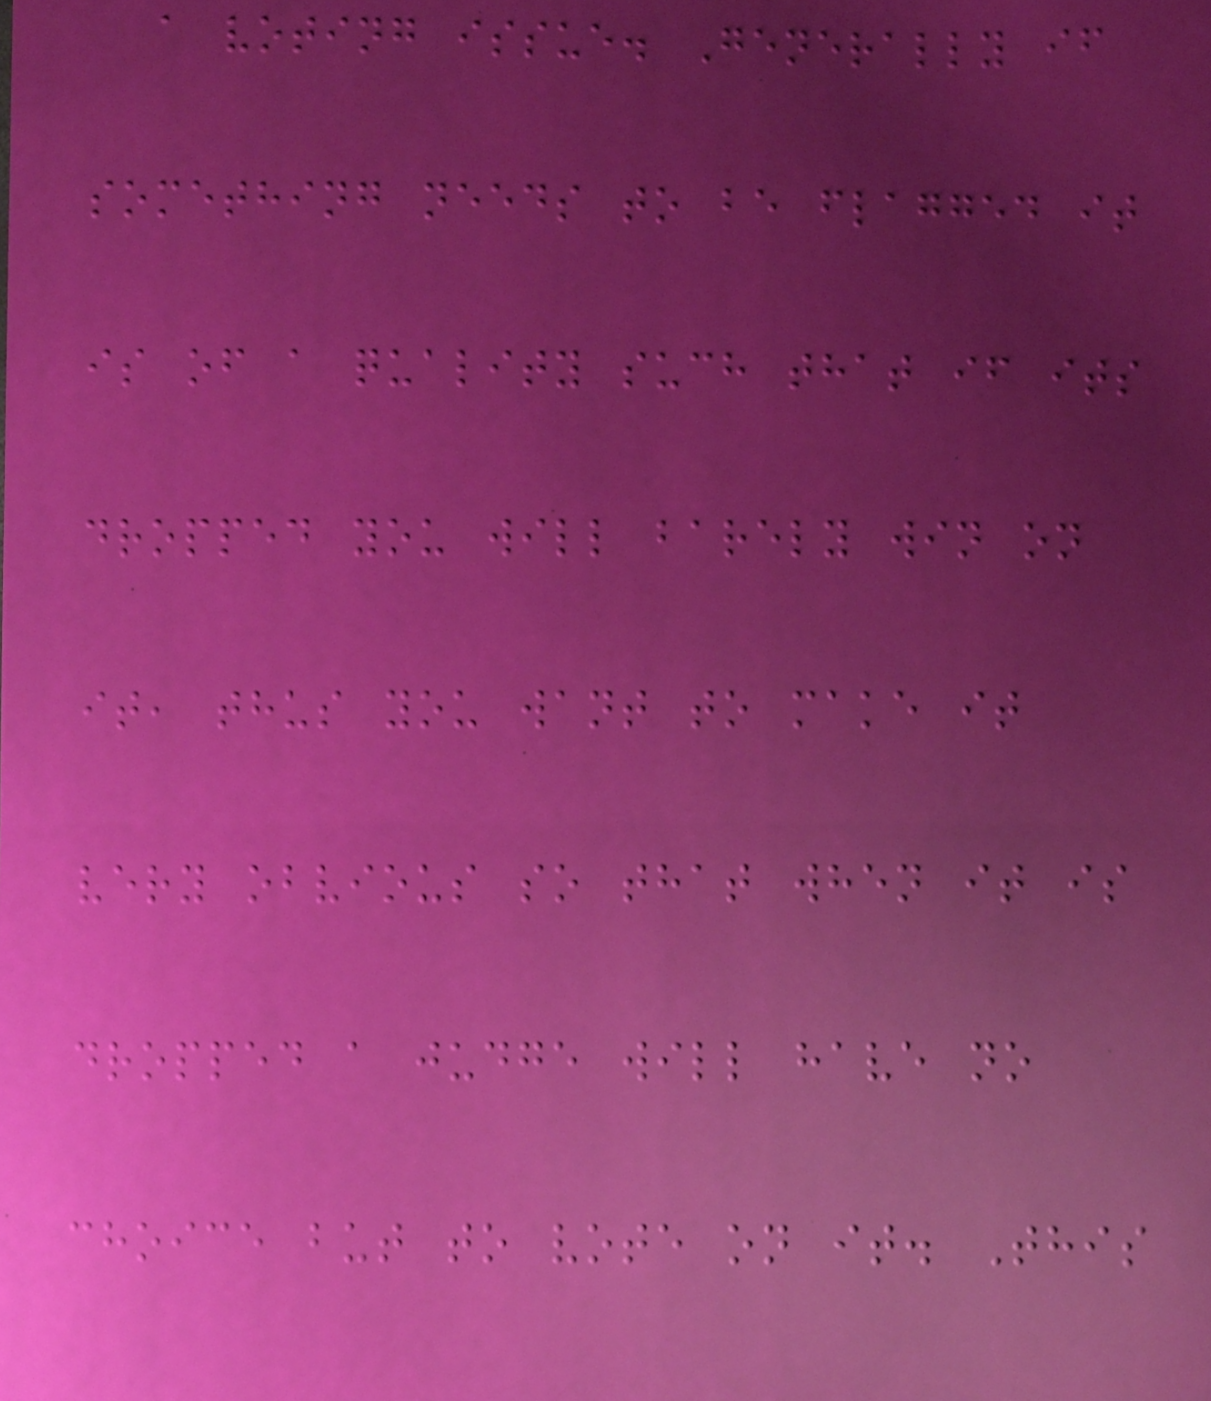a voting issue. Generally if
something needs to be flagged it
is of a quality such that if its
dropped you will barely win on
it, thus you want to make it
very obvious so that when it is
dropped a judge will have no
choice but to vote on it. This
